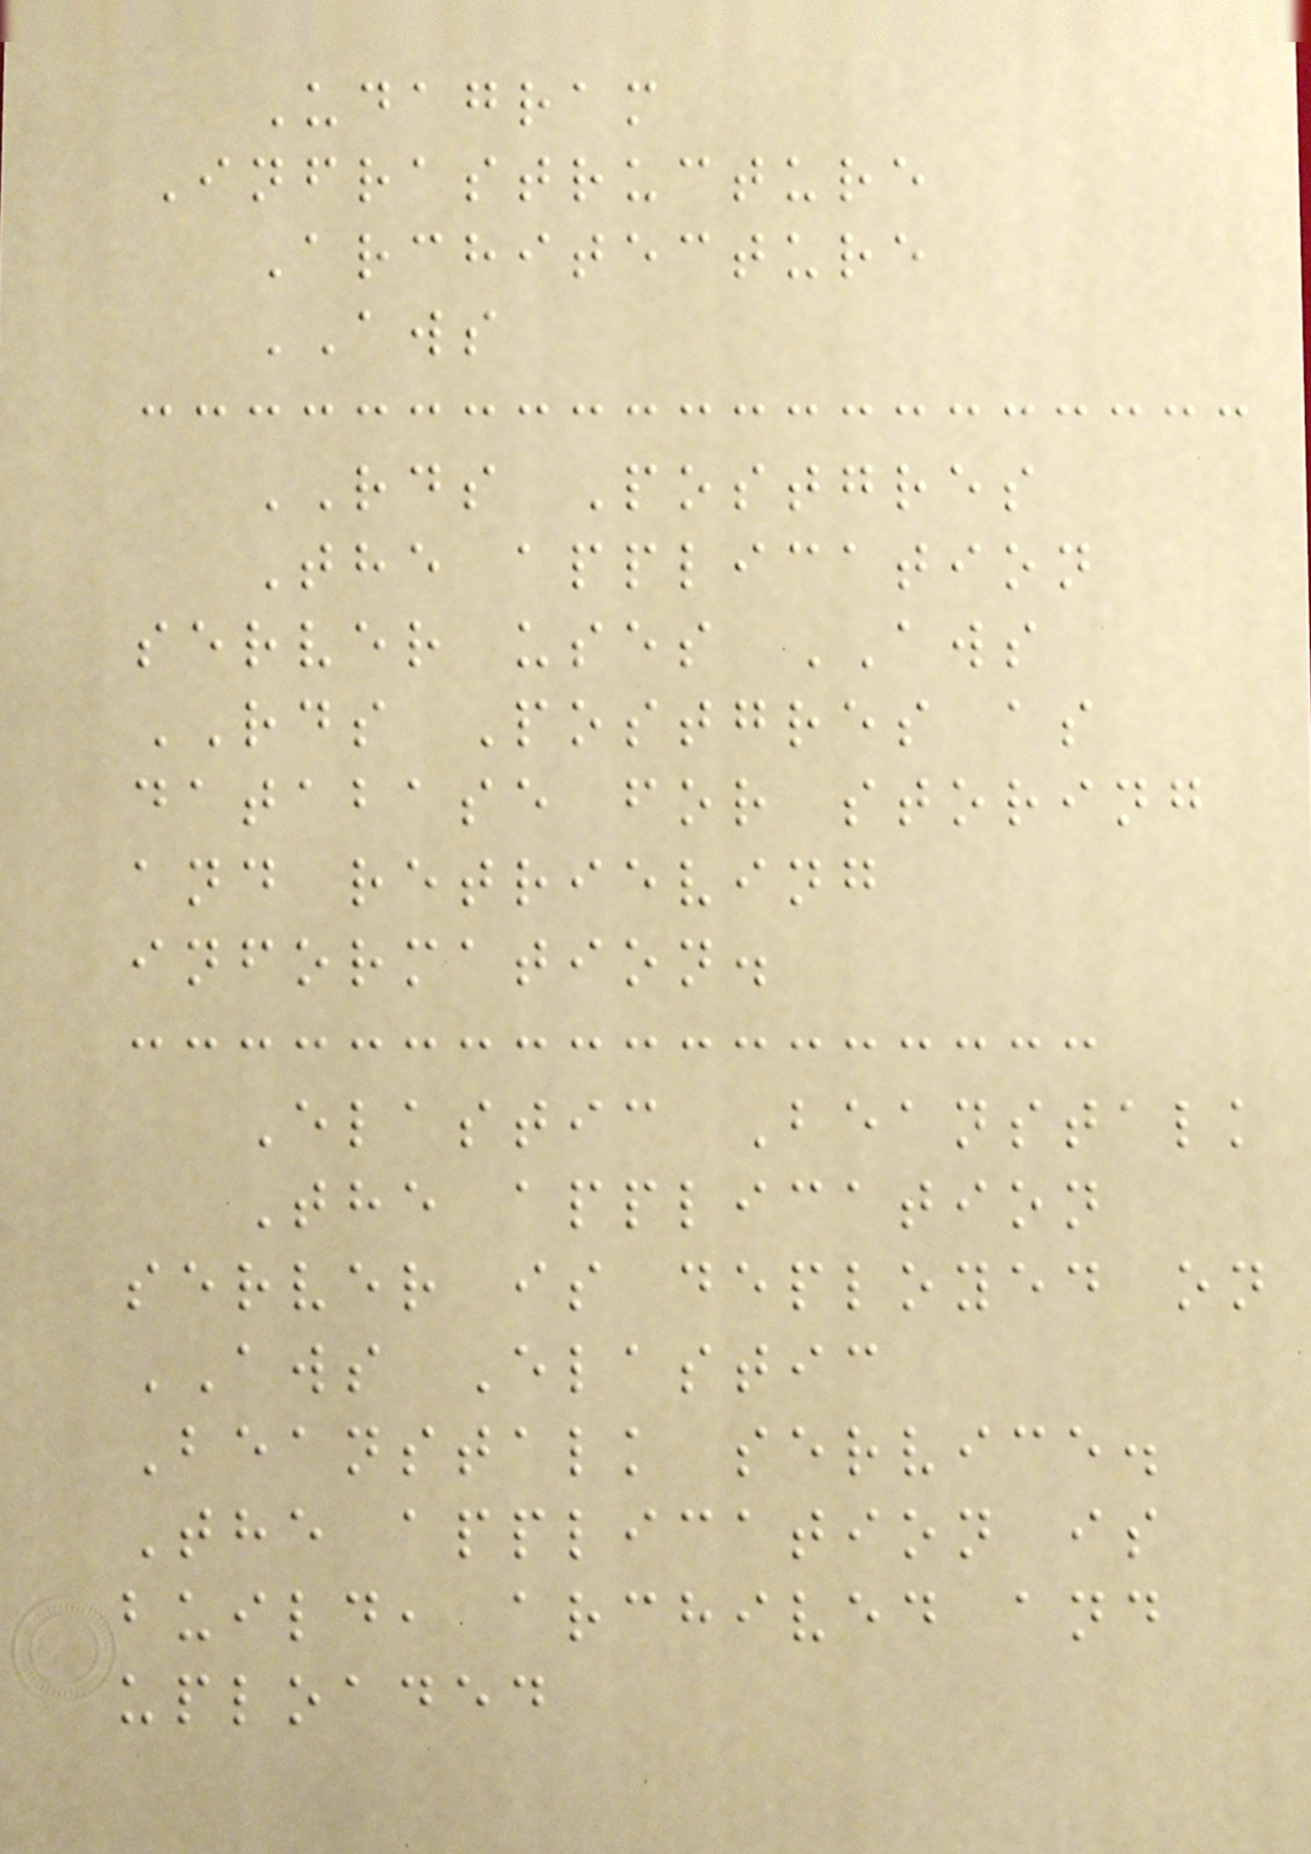Udagram
Infrastructure
Architecture
AWS
RDS Postgres
The application
server uses AWS
RDS Postgres as
database for storing
and retrieving
information.
Elastic Beanstalk
The application
server is deployed on
AWS Elastic
Beanstalk service.
The application is
build, archived and
uploaded
